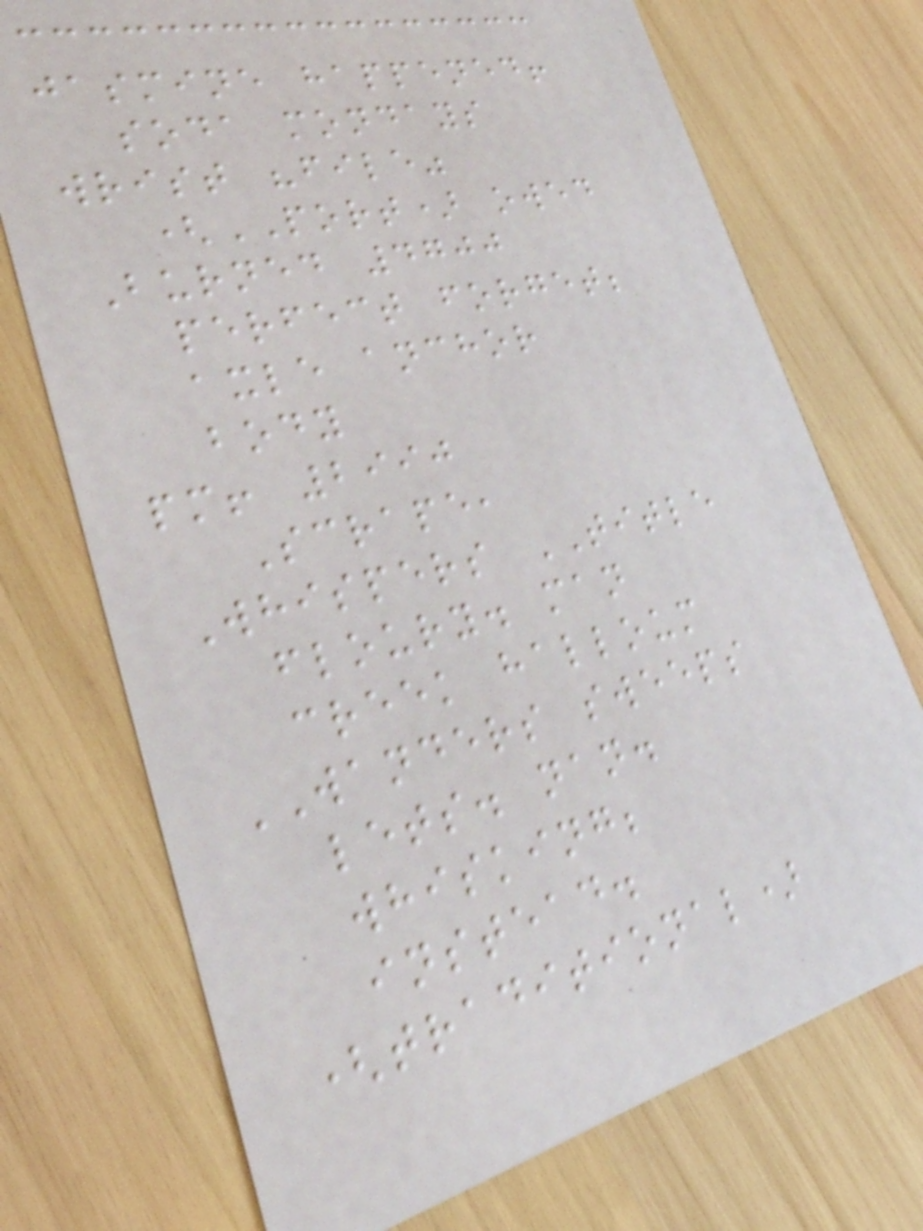jasmine happened!
soda mondays
wrist "file"
(PORT) owed
Burned 4700
perfect forget;
axle anchor
body
pm! 2990
Scrape,
Whispers TITLE
floury. man
creek halloum
WANDERS sweeps
lets. nan.
whisking;
instead.
(traditional)
